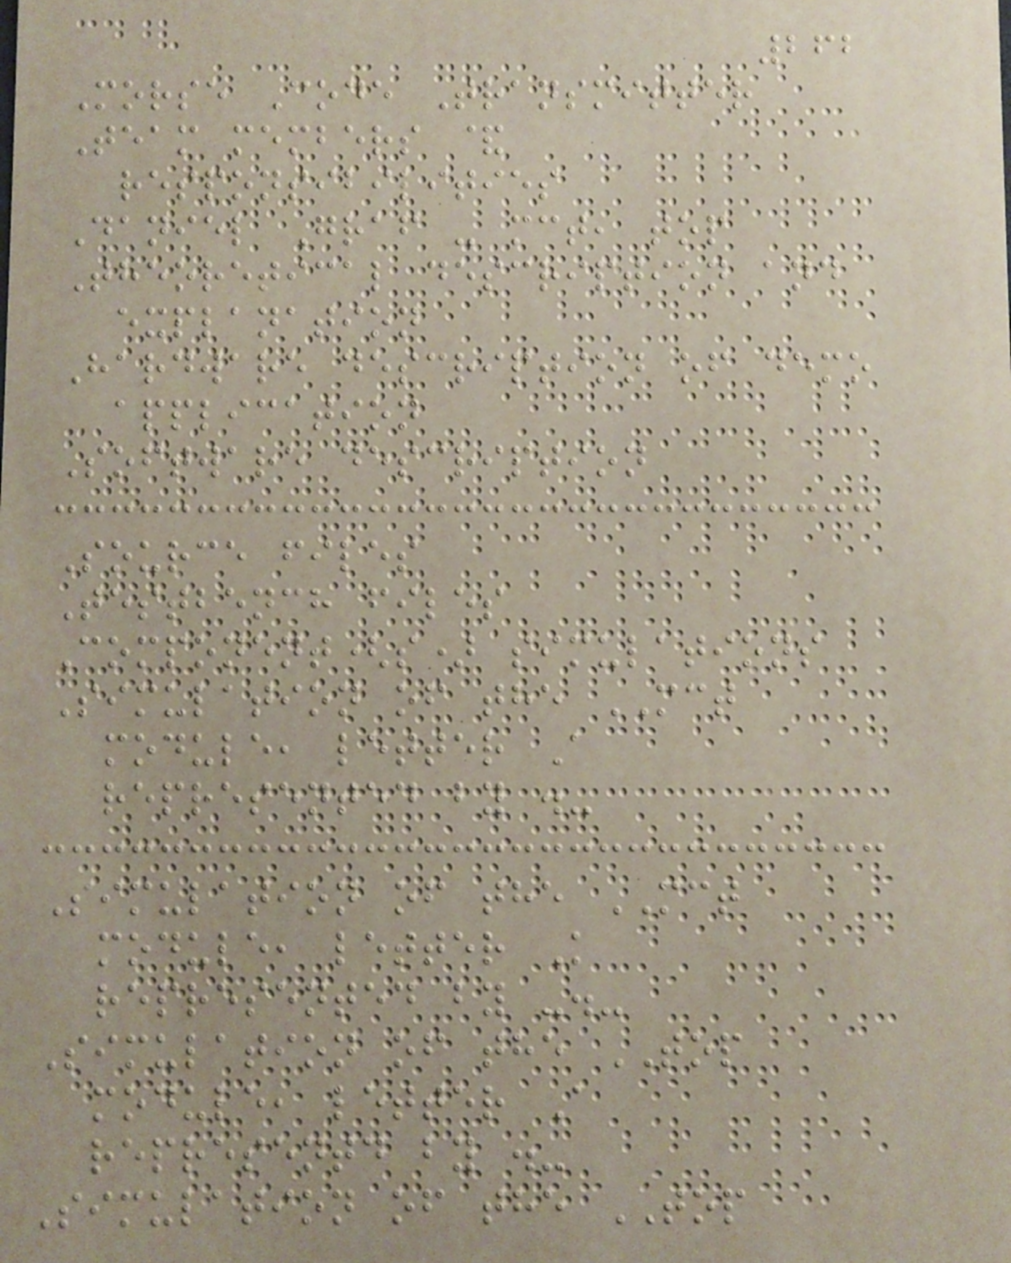262
Morse Code Transmitter
Team members &
responsibilities
Daniel Graf - mct, top
Theoretical description and
explanation
Hardware description of demo
application
Software description
Source files
Testbench files
Component(s) simulations
Simulation of the MCT
module, letter A
represented by .-
Simulation of the MCT
module, letter K
represented by -.-
Simulation of the TOP
module, letter A
representd by .-
Simulation of the TOP
